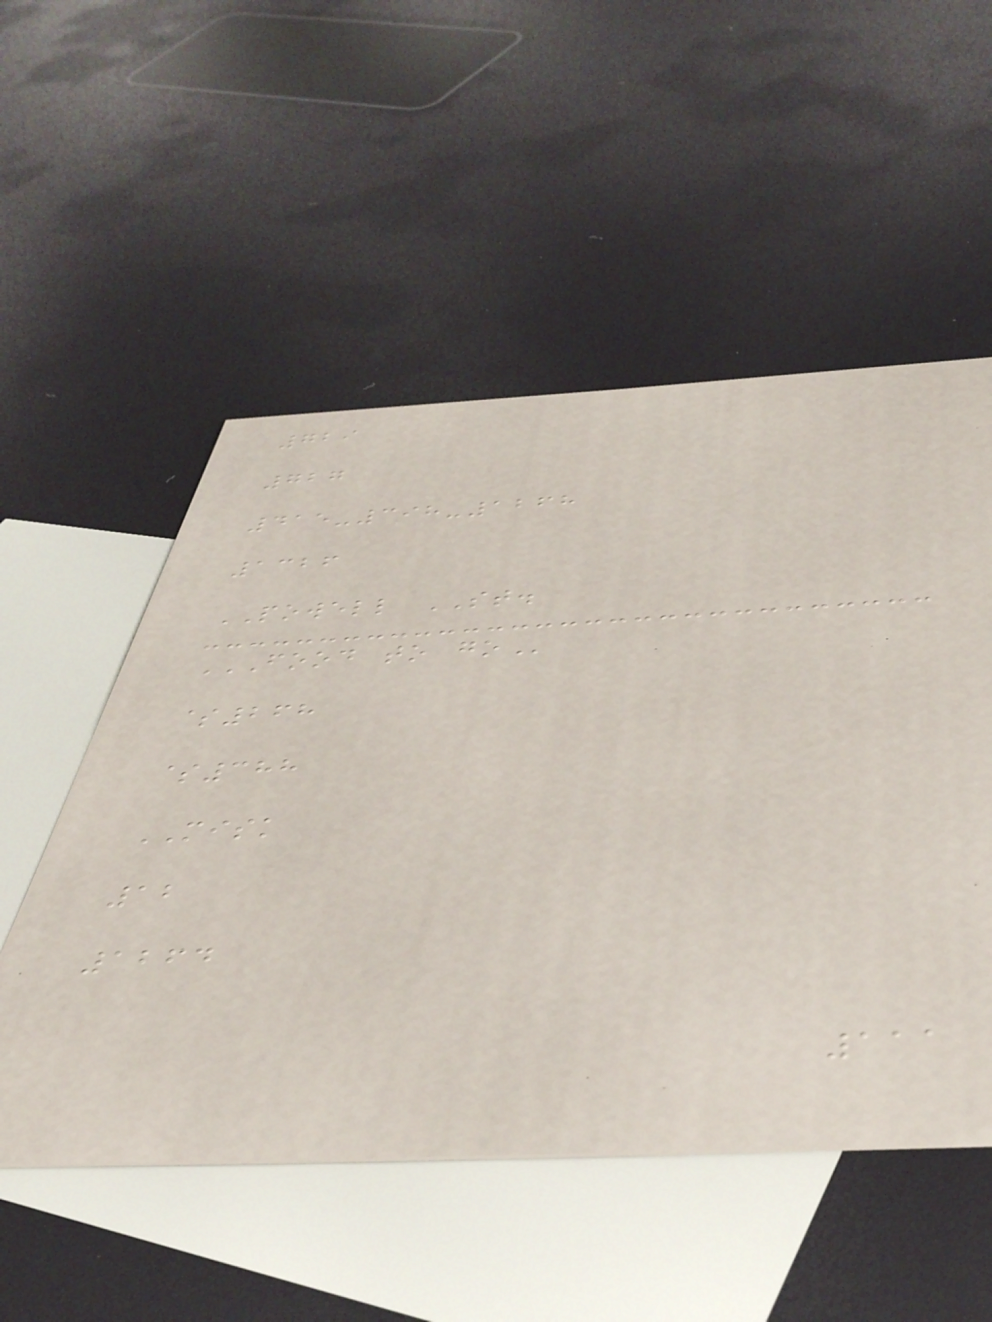729
727
415-398-1268
1326
POWELL ST.
FOOD TO GO
$268
$388
MISK
12
1264
111
